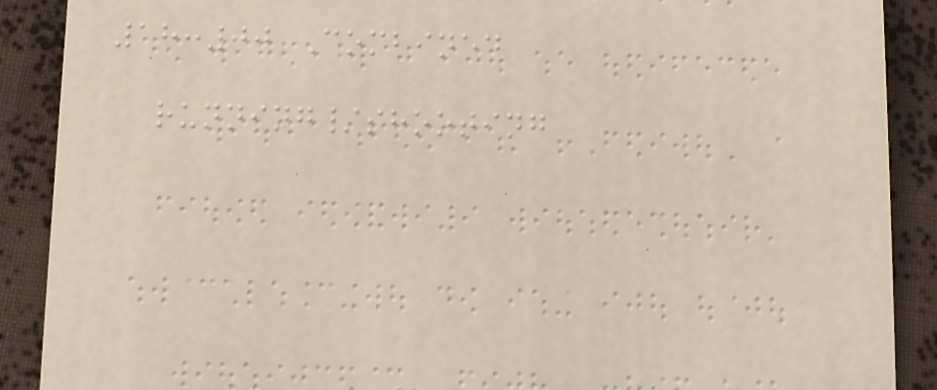18:00 Combined
running/shooting
